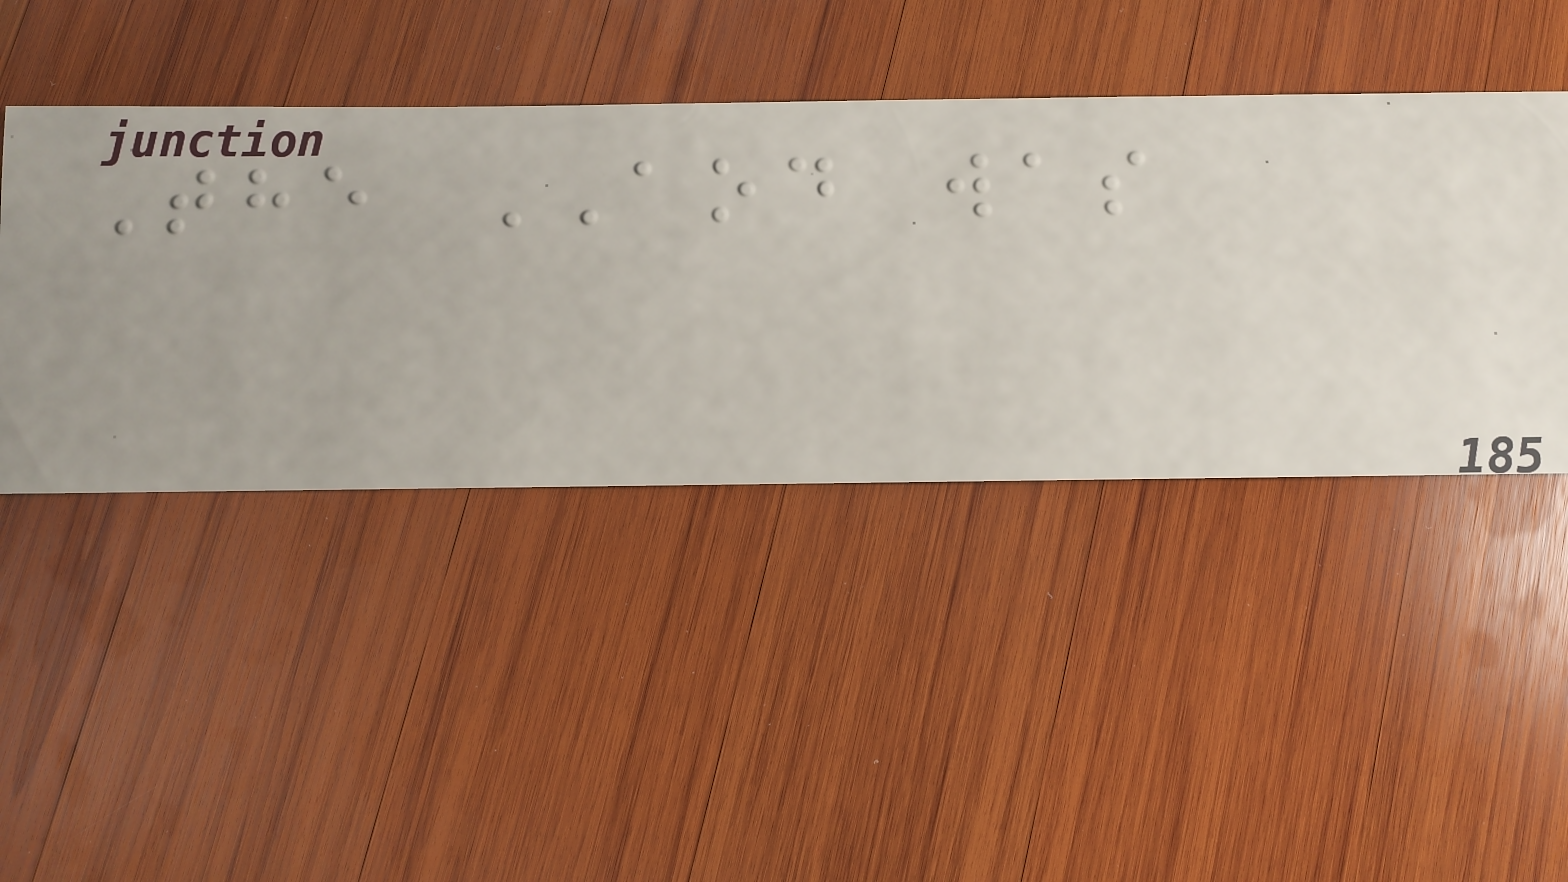The AOD was
